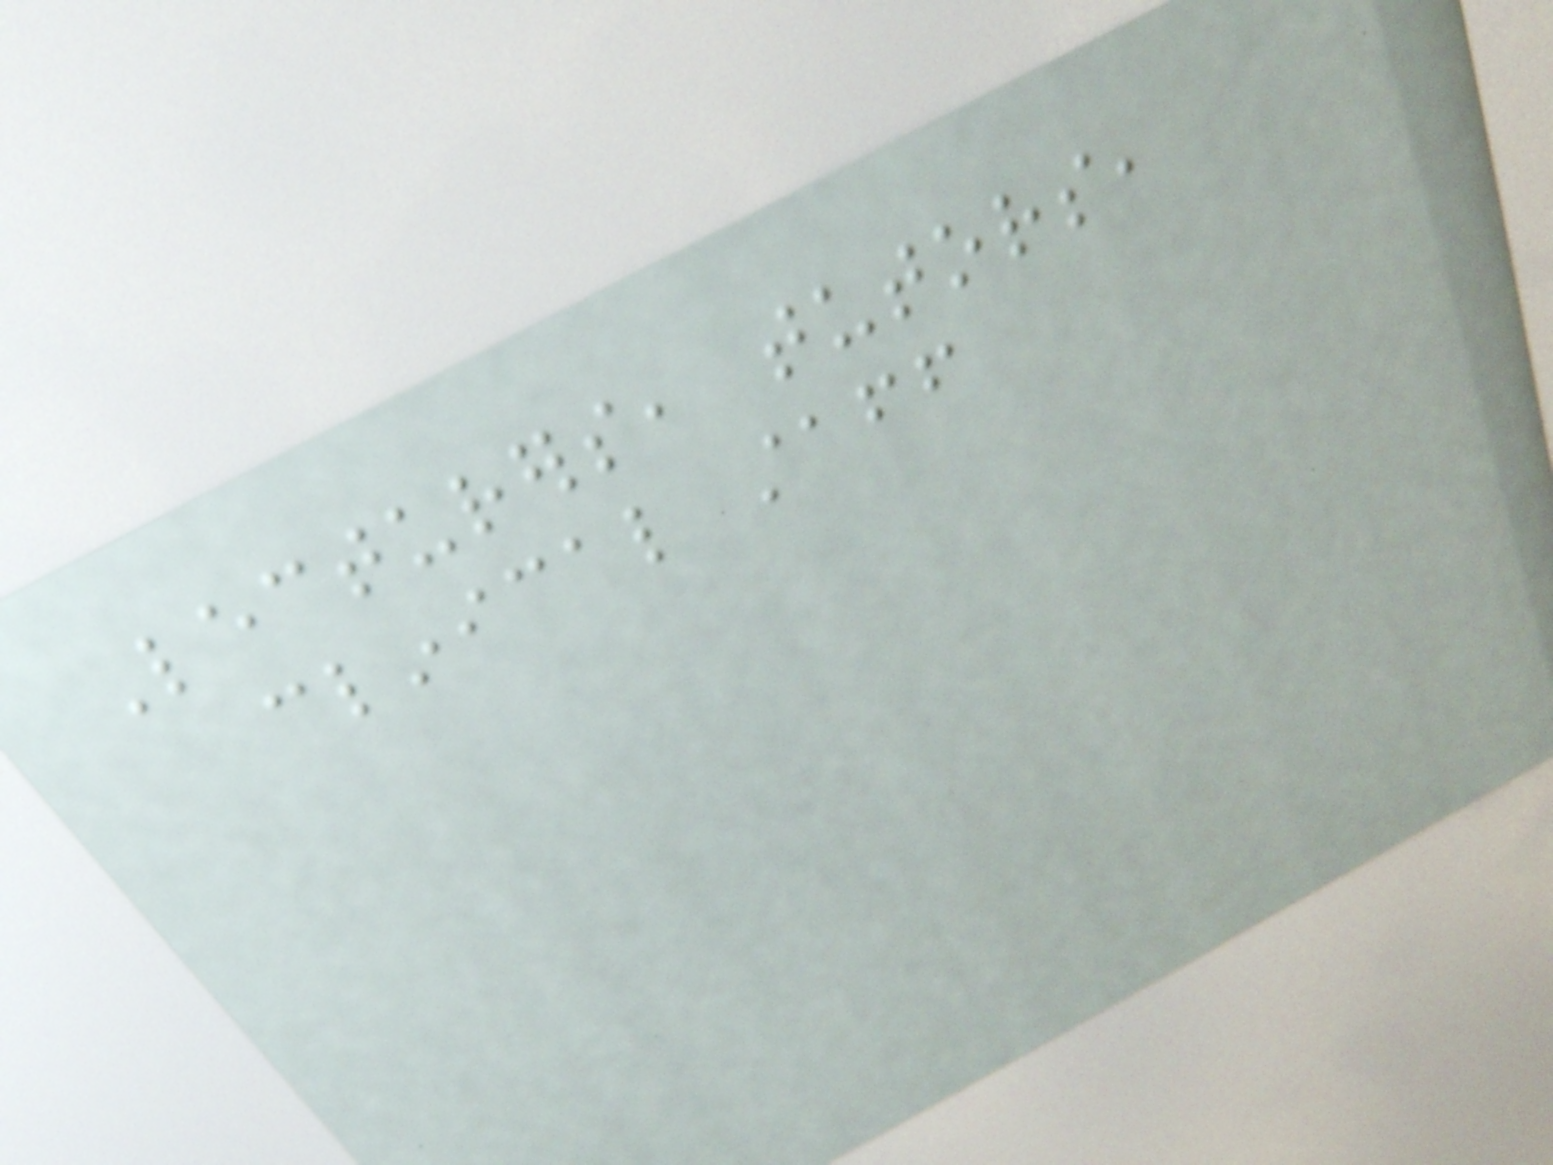Lecturers, tutors,
clinical staff
